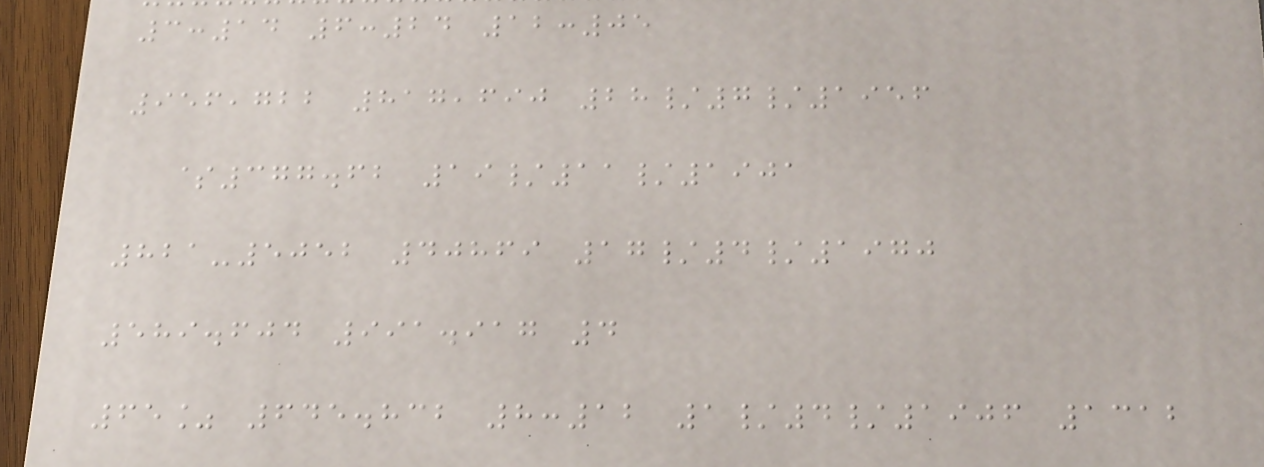3:14 6:24 12:05
956,722 817,690 28/7/1956
$377.62 19/11/1901
821-5052 40869 17/4/1970
589.604 991.917 4
65% 645.832 8:12 1/4/1906 1312
